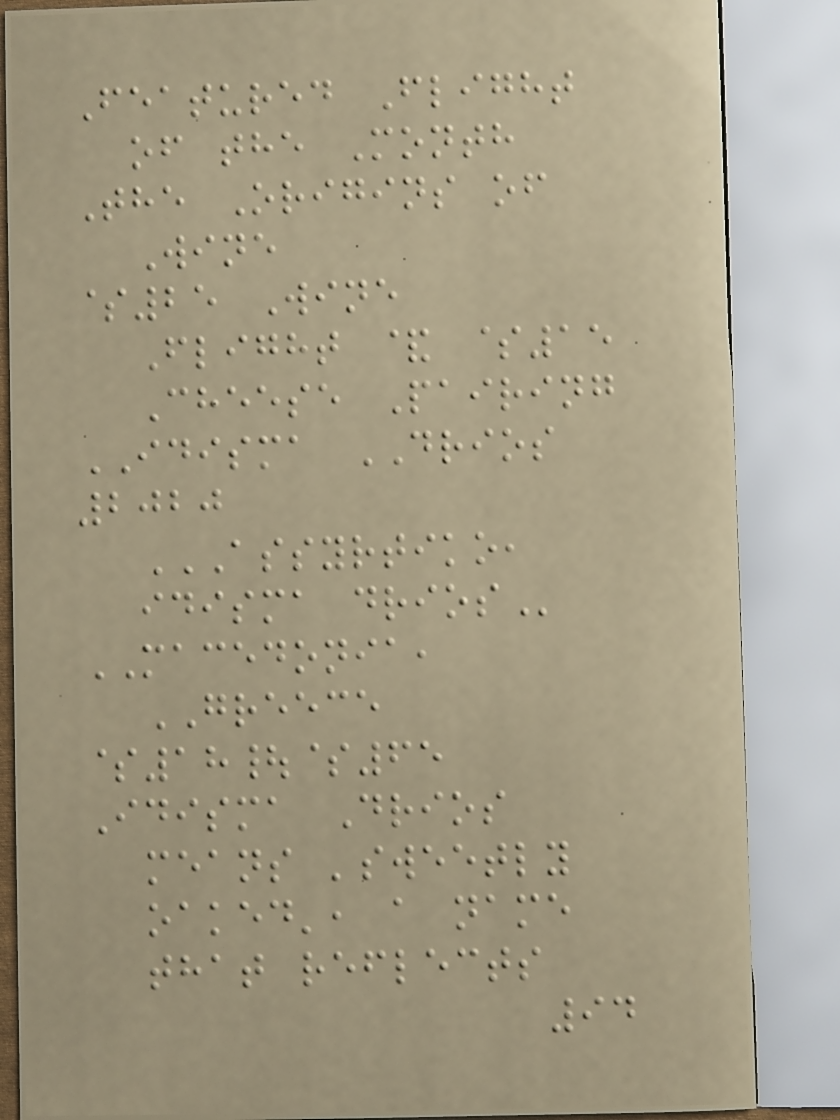Featured Flight
of the Month
The Origins of
Wine
$25 Wine
Flight & $15
Cheese Pairing
IDISMA DRIOS
2020
ASSYRTIKO,
IDISMA DRIOS
MACEDONIA,
GREECE
$18|$65
Idisma Drios
means 'sweetly
oaked', a name
that reflects
94
